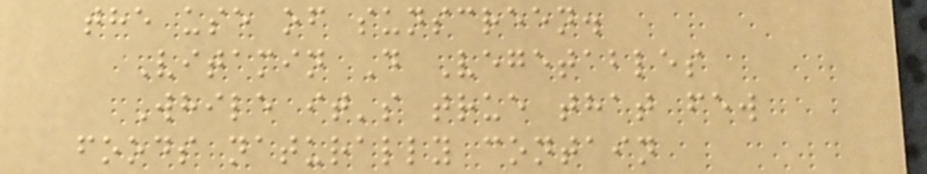the use of sunscreen.
Vitamin D Vegetables
While it's true that few
foods naturally contain
